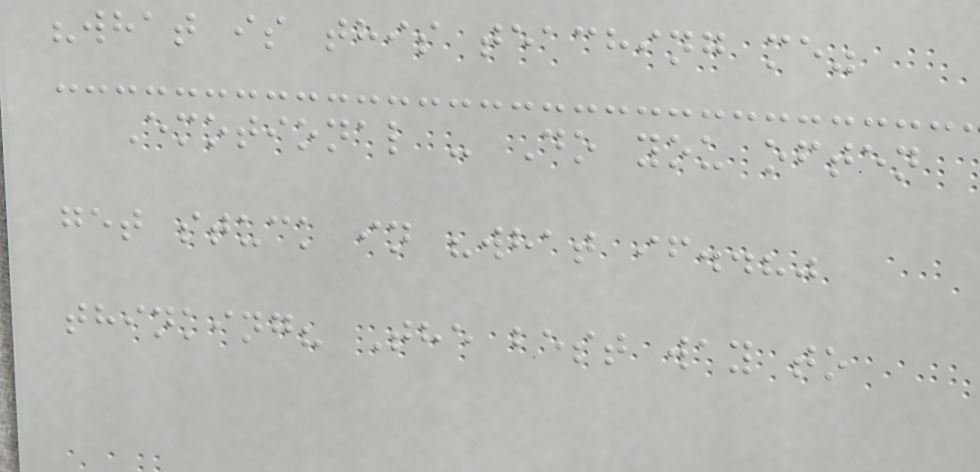"what is this teaching me"
Emotional - Do you often
get stuck in "what if..?"
thinking? The best way to
